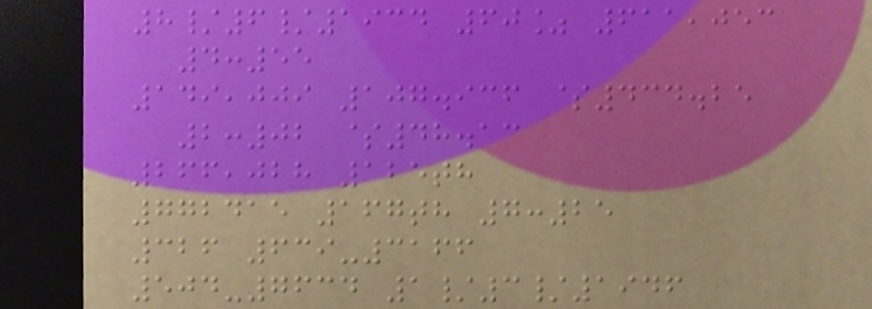8/6/1934 60% 611,053
4:55
149,009 107.936 $434.25
2:02 $48.13
266,028 125th
772415 167th 7:25
326 639-3166
504-7634 1/3/1946
